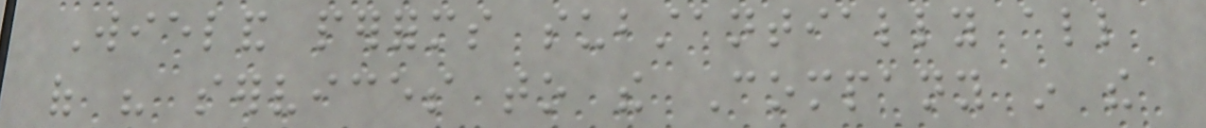Wieland performs substantially all
of his services to the Company in the
